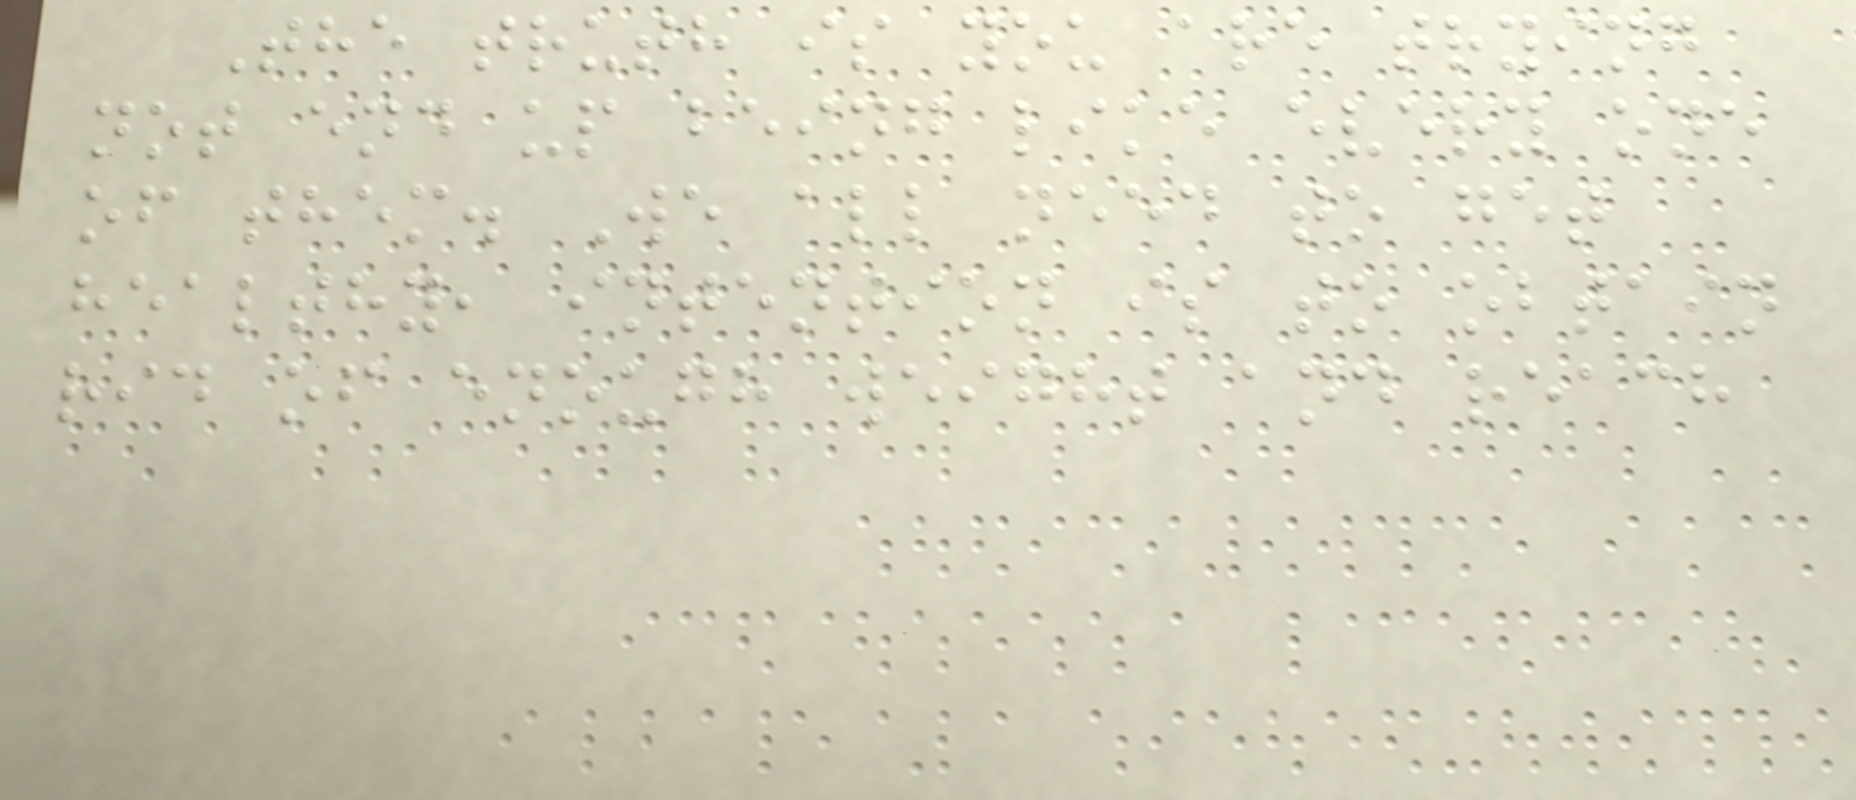The truth is you are trying
not end up being like every one
of them. We all need to get
healthy, intention is to obtain
rid of enough weight and reach
